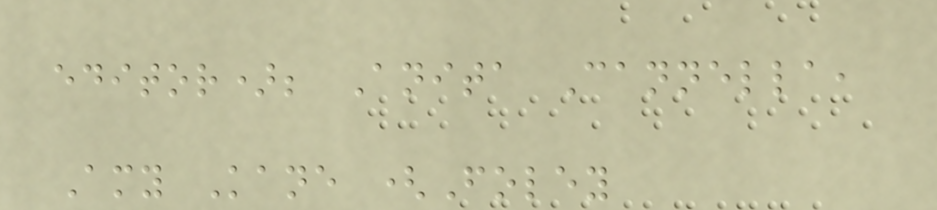editor); Anita Cannella,
Amy Kane (Foley
